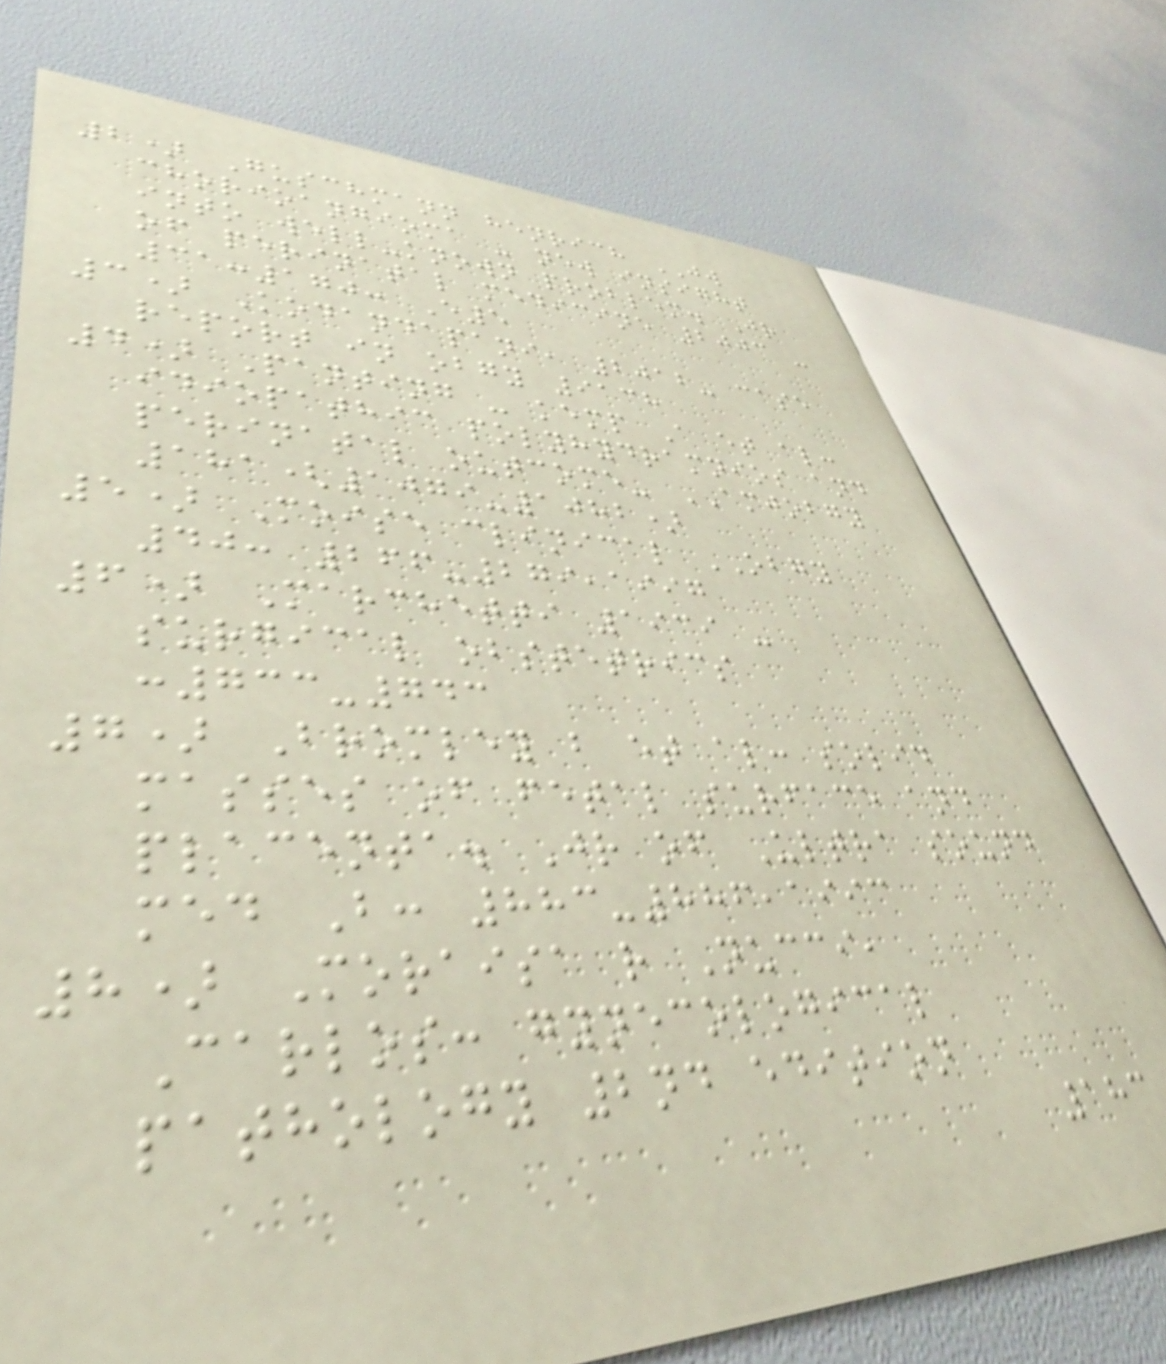2) Guschmann henrich JW
chorioangioma - new insight
into well-known problem. Jr
of perinatal medicine 2003 -
31:170: E5
3) Kodandapani, 2012- case
report in obgy 9138
4) Panting - kemp A et al:
idiopathic polyhydramnios and
perinatal outcome- AMJOBGY
181(1079-1082)
5) Moise clinical OBGY
40: 266-279,1997
6) Marchetti 1939 -
surgical obstetrics
:733-743
7) Bromley b et al: solid
masses of fetal surface and
placenta. Jr of Ultra sound
med B: 883-886,1993
8) Moraisa r Nucci,
Carlos: gynecological
pathology 2nd edition
183
